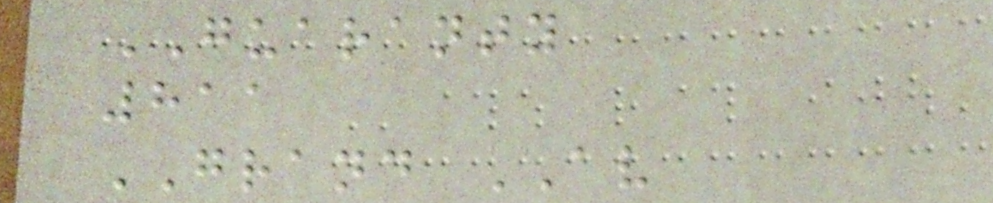GUARANTY
811
GRAND AV
